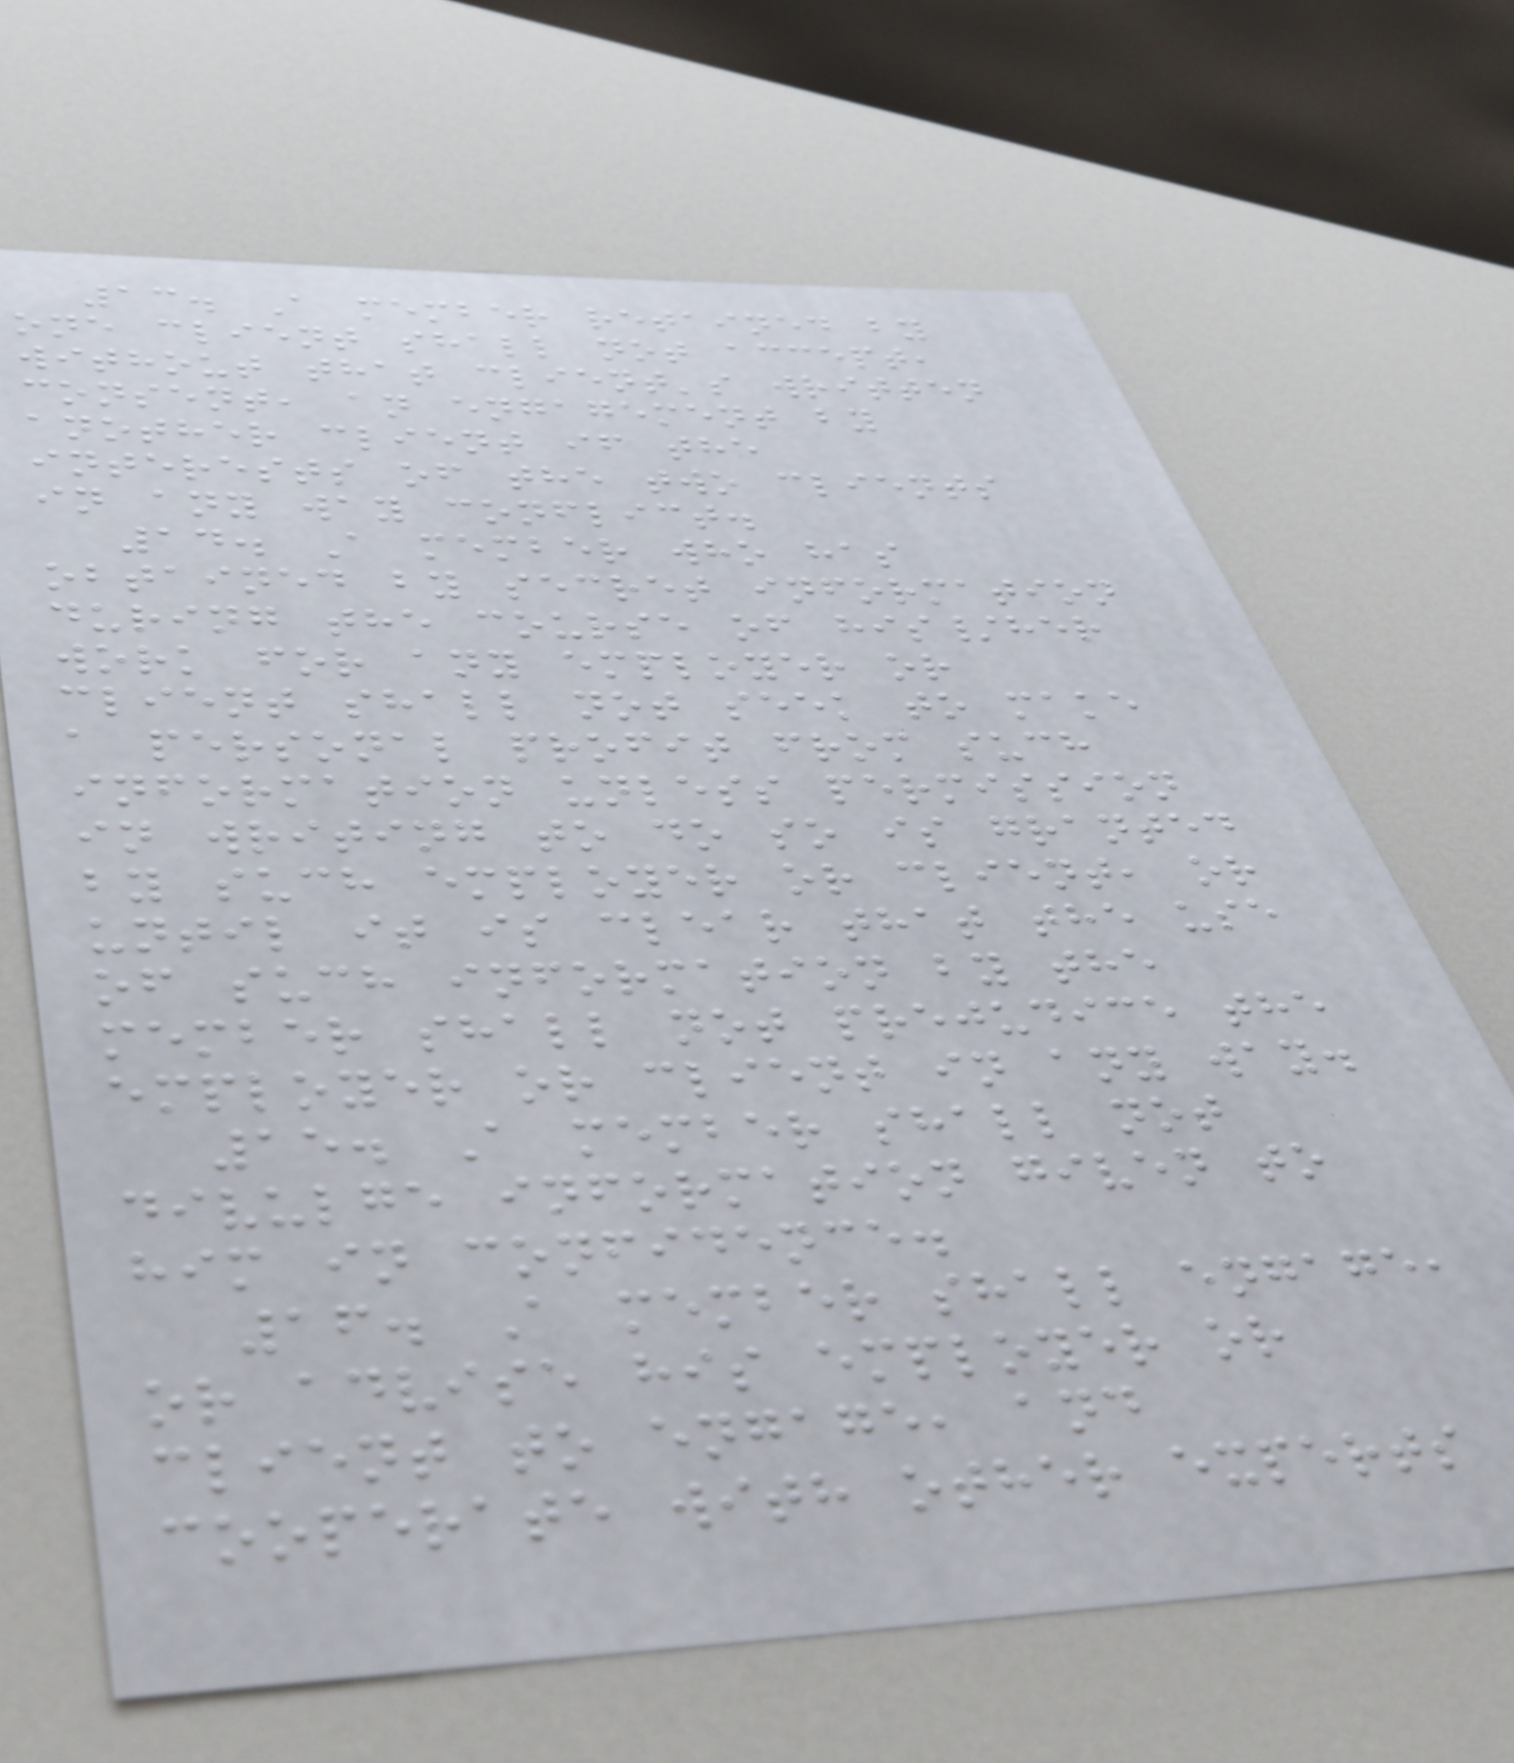13. A member retained by
one client shall not accept,
without that client's written
consent, an engagement by
another client if the
interests of the two clients
in any way conflict.
14. A member who has
obtained by secret information
during the course of his/her
work for any employer or
client shall not seek to make
a personal profit from such
information unless permission
in writing to do so is granted
by such employer or client, or
until it is clear that the use
of such information by the
member shall not prejudice the
employer or client in any way.
15. A member shall not
divulge information given to
him in confidence.
16. A member shall engage,
or advise his employer or
client to engage, and
cooperate with other experts
